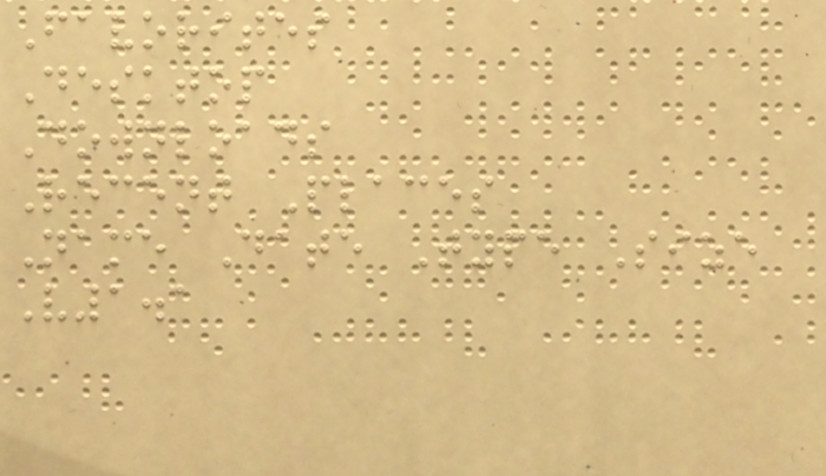Favorites
Desktop
Downloads
Recent Places
Name Date Type Size
V1.1
